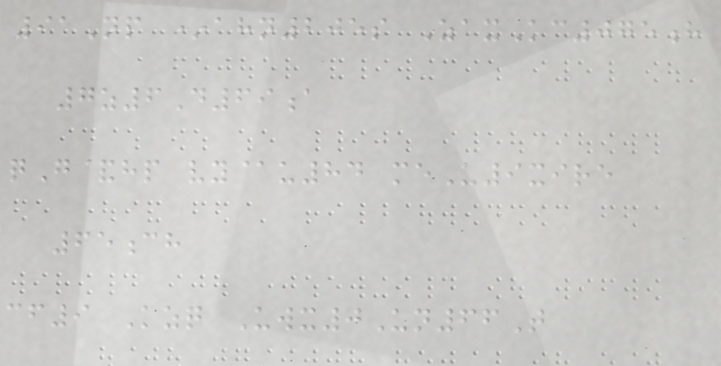91Np *ahn205s ZaxKc075h
7z6D69a
qG&hp vy@u84 meU9xire
65ch
cf9 Kzq Uwx0Un66T
